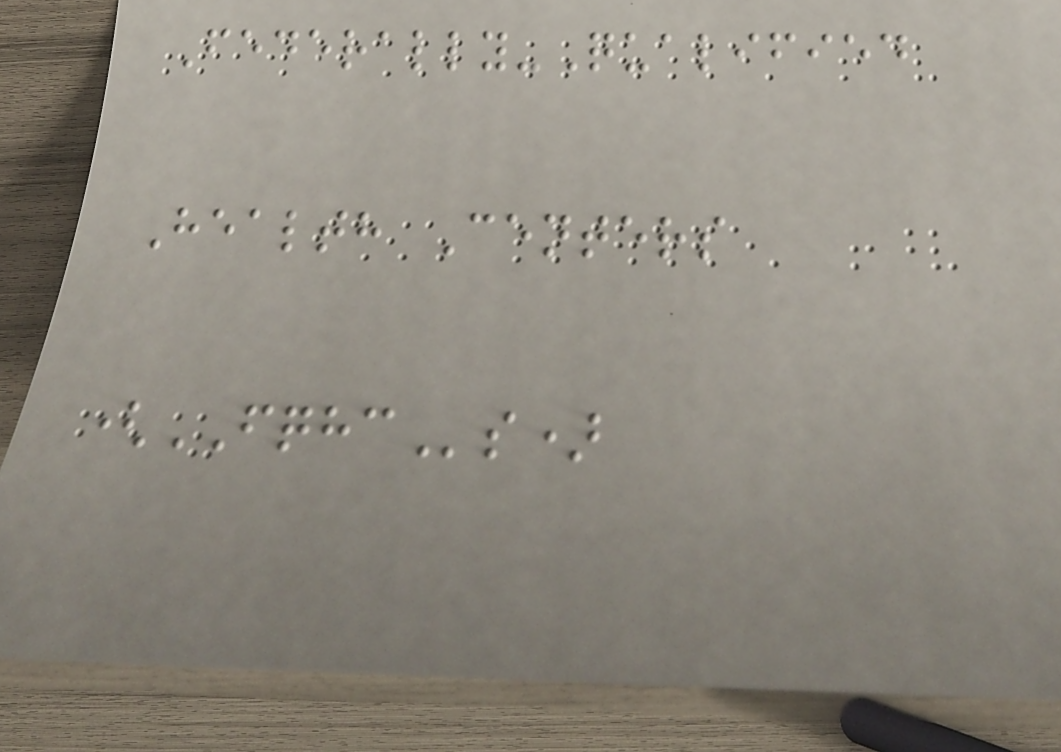Federally-Qualified
Health Centers
(FQHCs)
